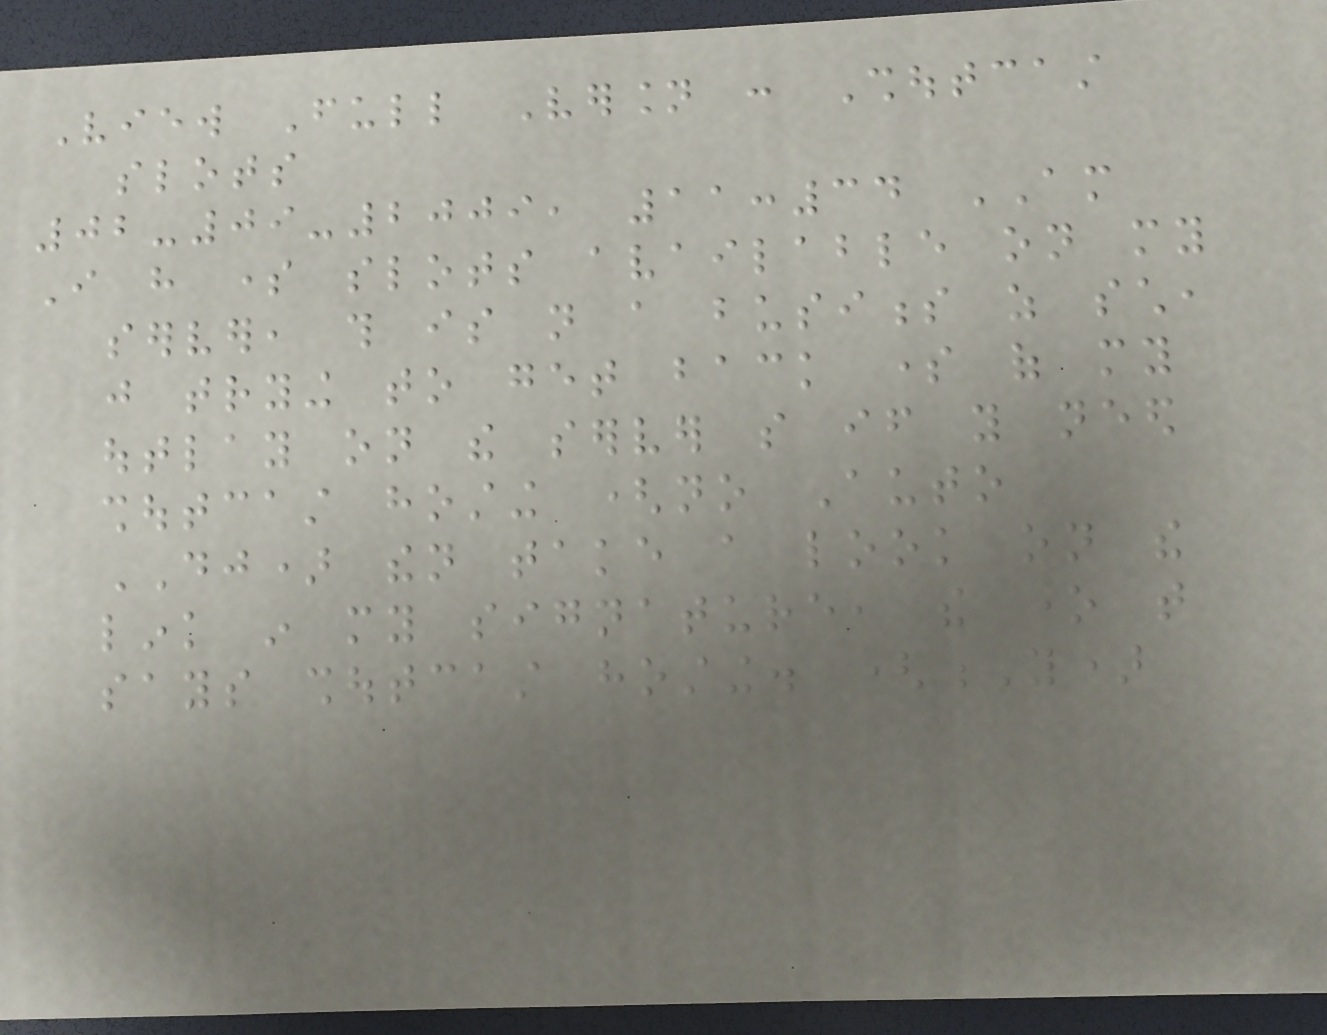View Full Version : Shoutcast
slots
02-09-2009, 11:34 AM
I have some slots available on my
server, this is not a business as such,
just trying to get back some of my
outlay on the server so if you need
shoutcast hosting (no Auto
DJ) then take a look on the
link in my signature, the one that
says shoutcast hosting. (Y)
